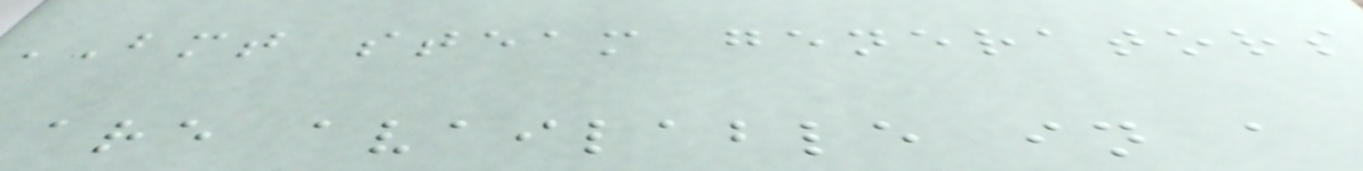BMT steam generators
are available in a
